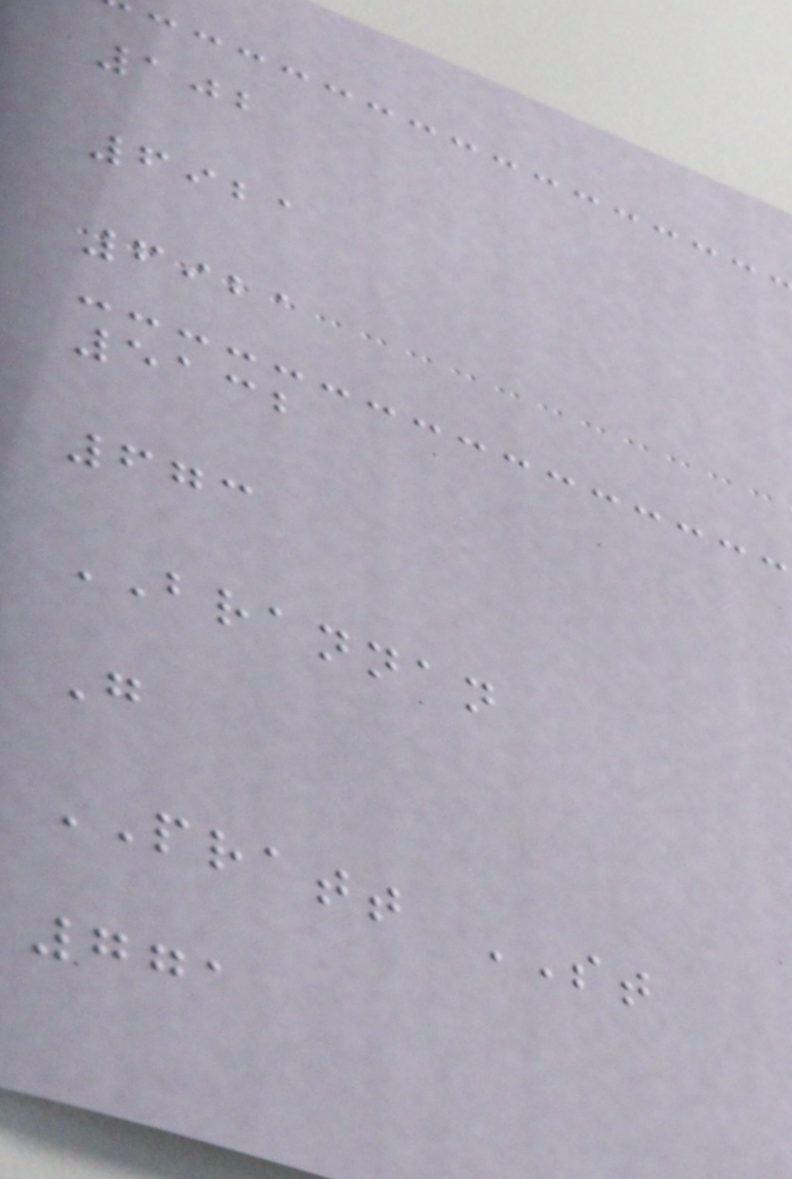102
6921
6921
5132
673
BRANNAN
G
PRATT ST
771
